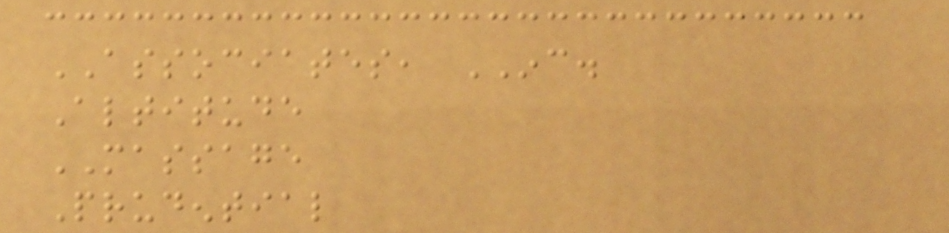ASSOCIATES, INC.
Altitude
MASSAGE
Prudential
